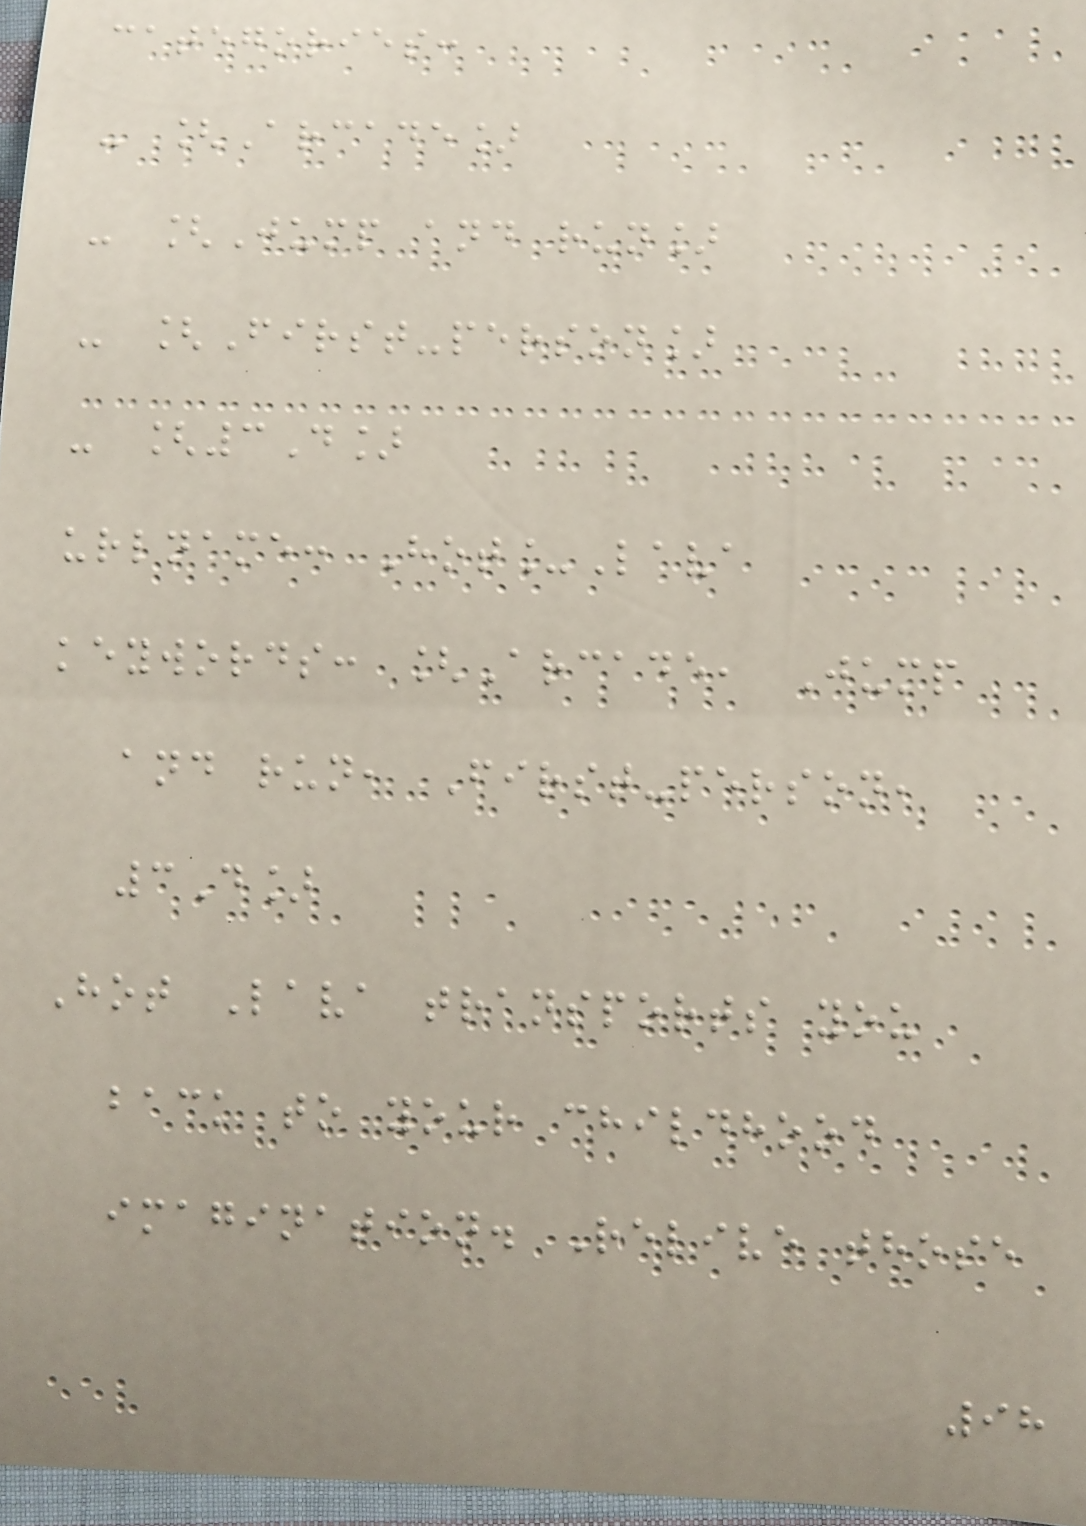categories:
- [Arcade]
- [Jump and run]
- [First-person]
- [3D]
urlname: Hot_Lava
keywords: [Arcade, Jump
and run, First-person,
3D]
Hot Lava transports you
back to your childhood
imagination. Relive those
98
